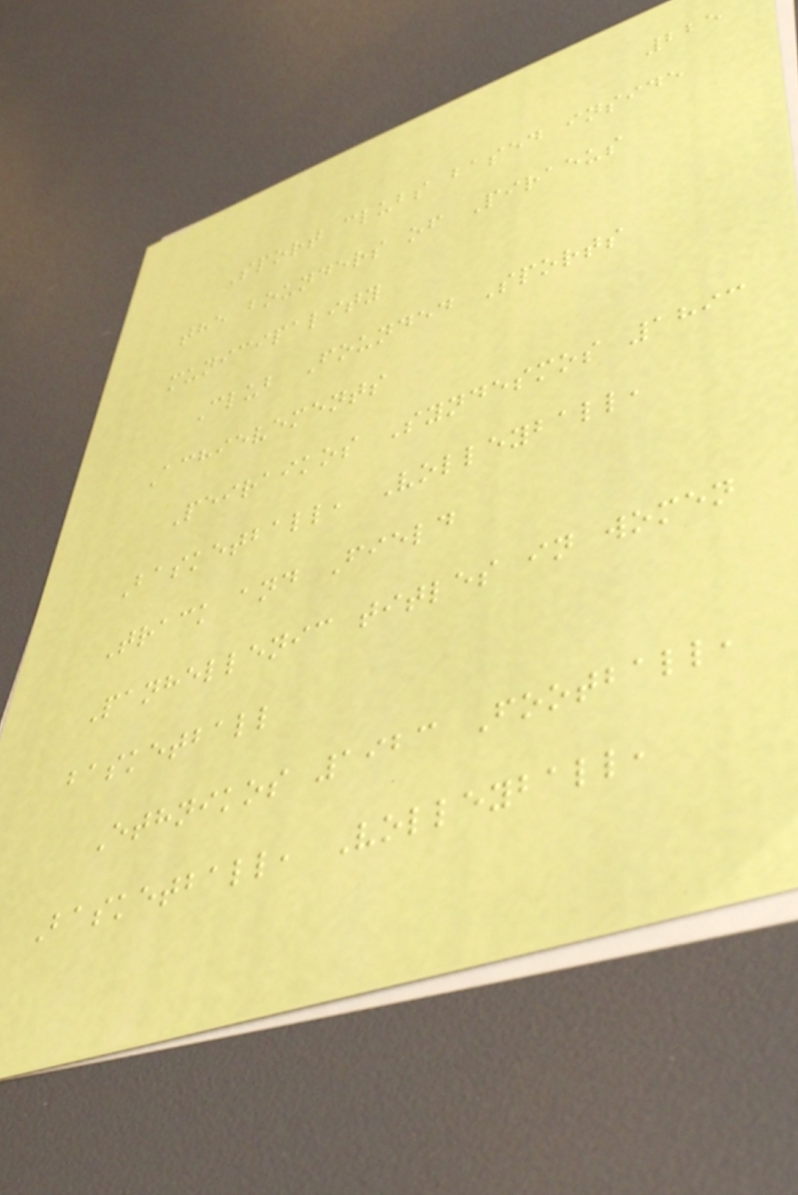225
Sport clubs based inside
the bounders of Piraeus
municipality
Club Founded Sports
Achievements
Peiraikos Syndesmos 1893
Basketball, Volleyball,
Track and Field
Panhellenic titles in women
basketball
Ethnikos 1923 Football,
Basketball, Volleyball,
